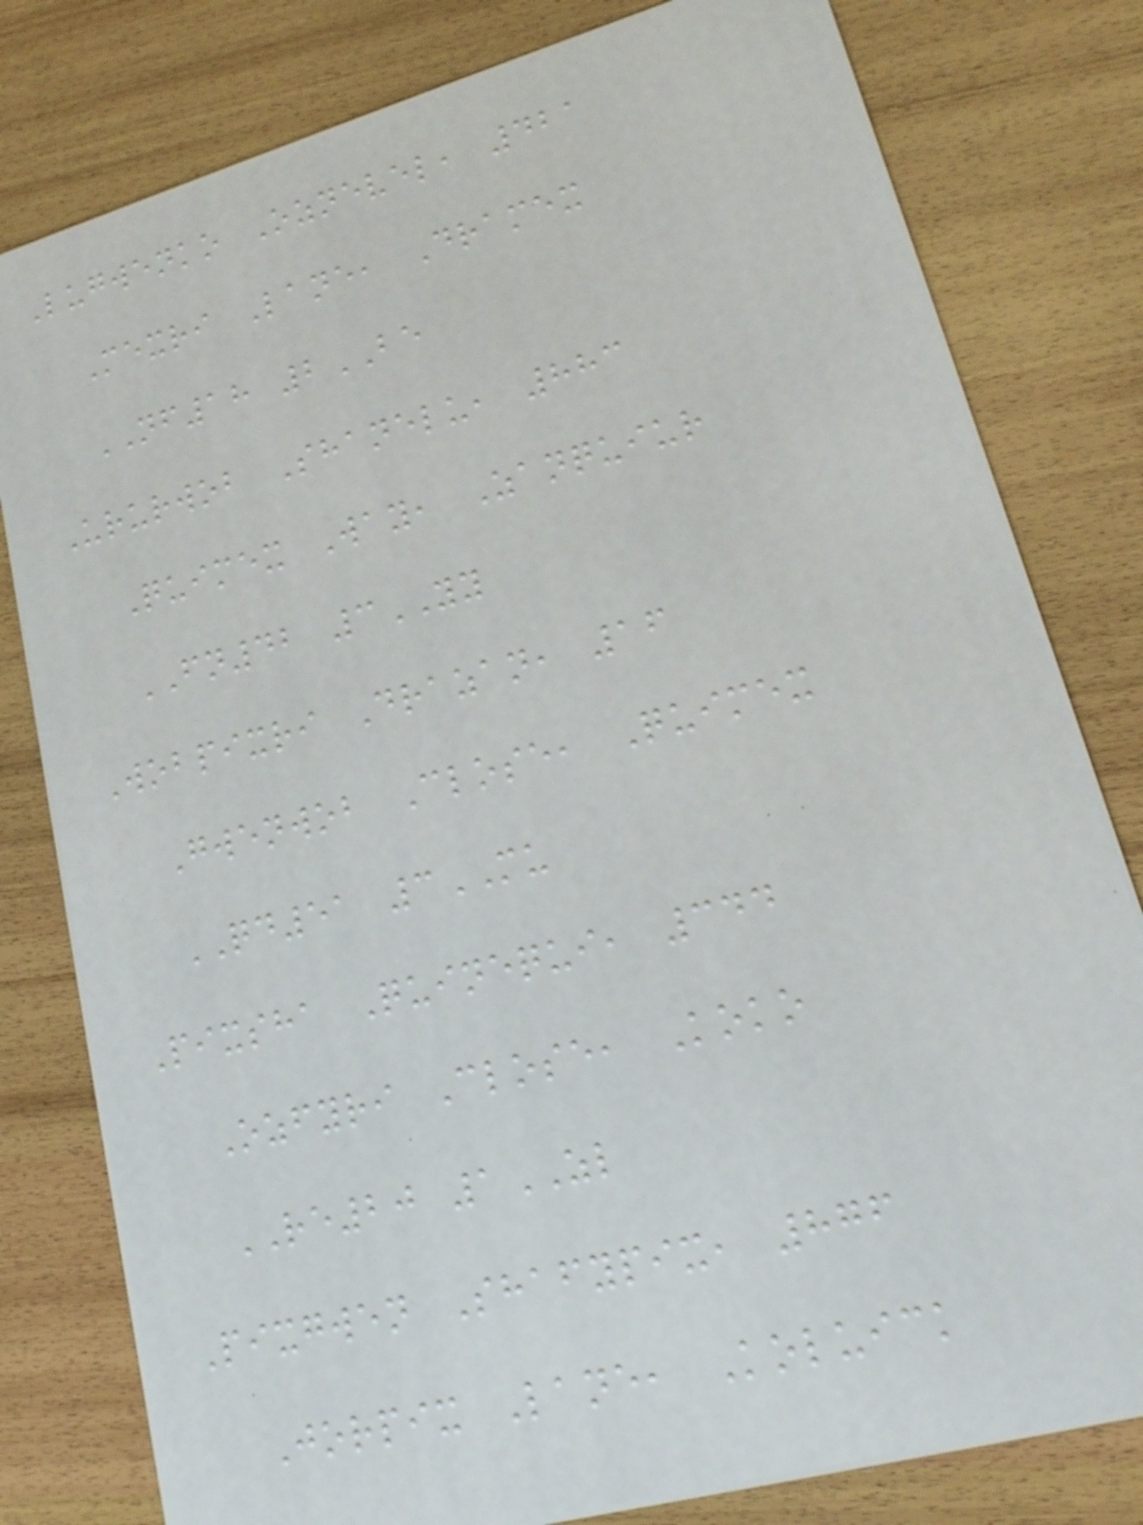Lugwenko Oznevel, 421
Mexri Lane, Dramex
NF18 2BE
Ururwob Shanelu, 883
Quimex Way, Zanquiur
FN42 3YY
Wobpixri Drazan, 16
Gwenwob Close, Quimex
QD51 3MU
Pixsha Quinequi, 344
Ozfyri Close, Koko
RE20 1ZL
Pixgwen Shafypix, 876
Jorpix Lane, Koluick
